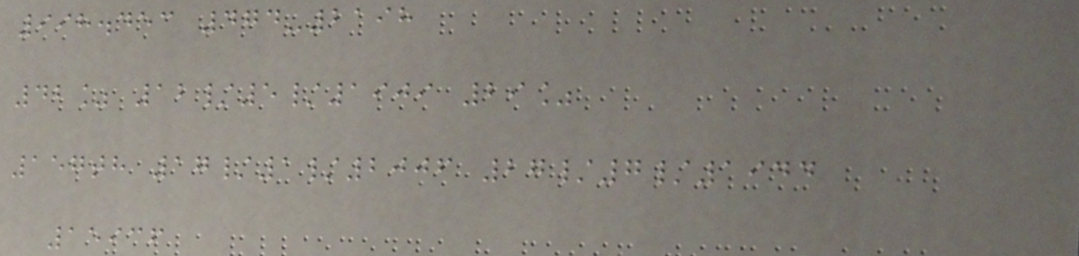998.453 474-2198
42% 12/5/1909 29%
157th 17/1/2006 27/7/1944
15936
